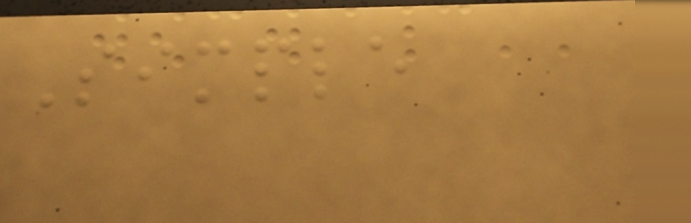Simple
